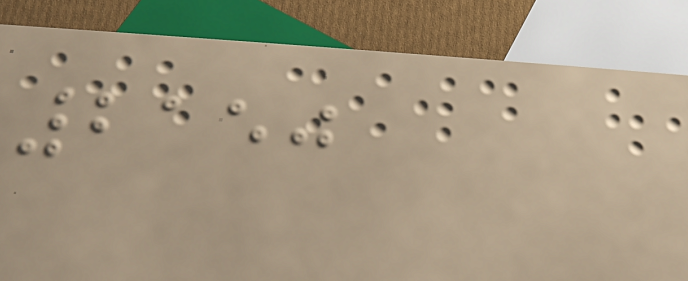2150
